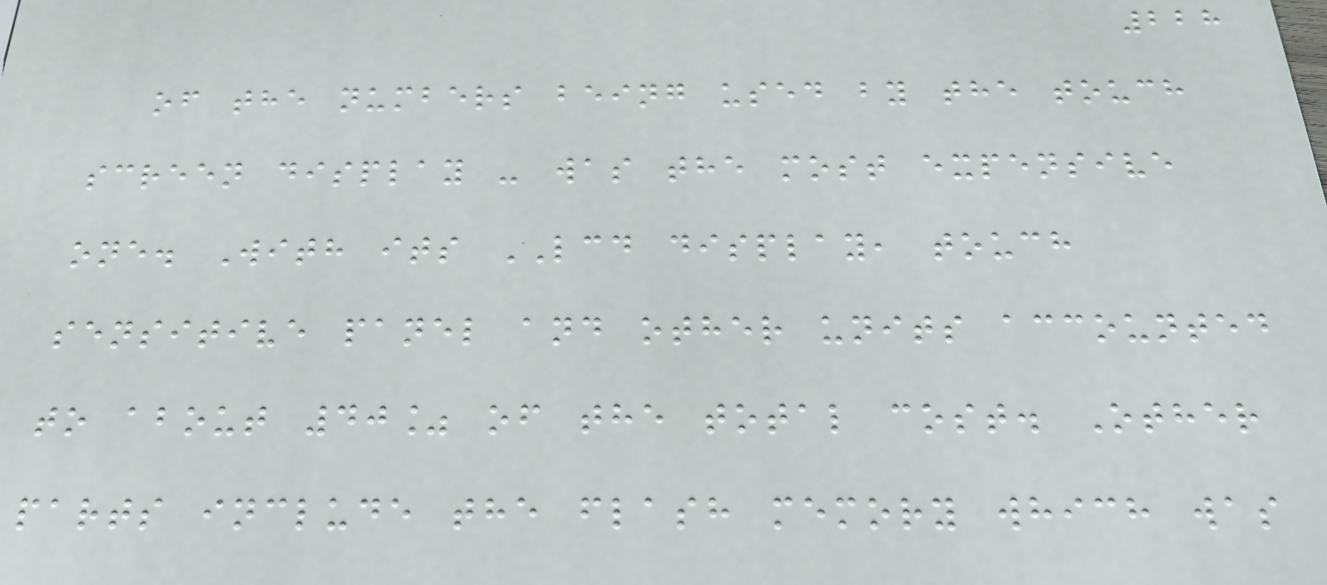228
of the numbers being used by the touch
screen display - was the most expensive
one. With its LCD display, touch
sensitive panel and other units accounted
to about 40% of the total cost. Other
parts include the flash memory which was
